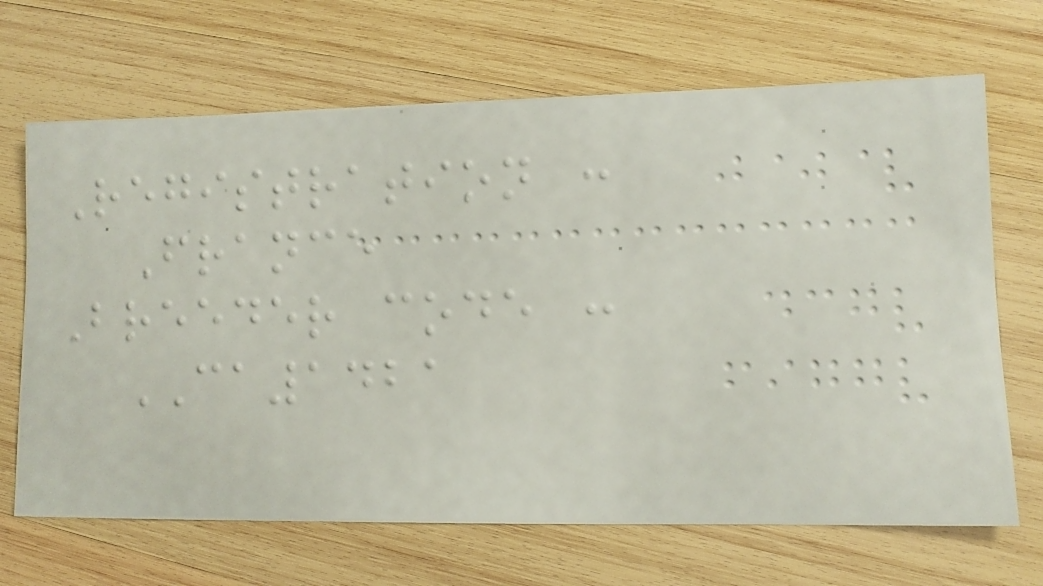Registration :
France
Breeder code :
CA1421
